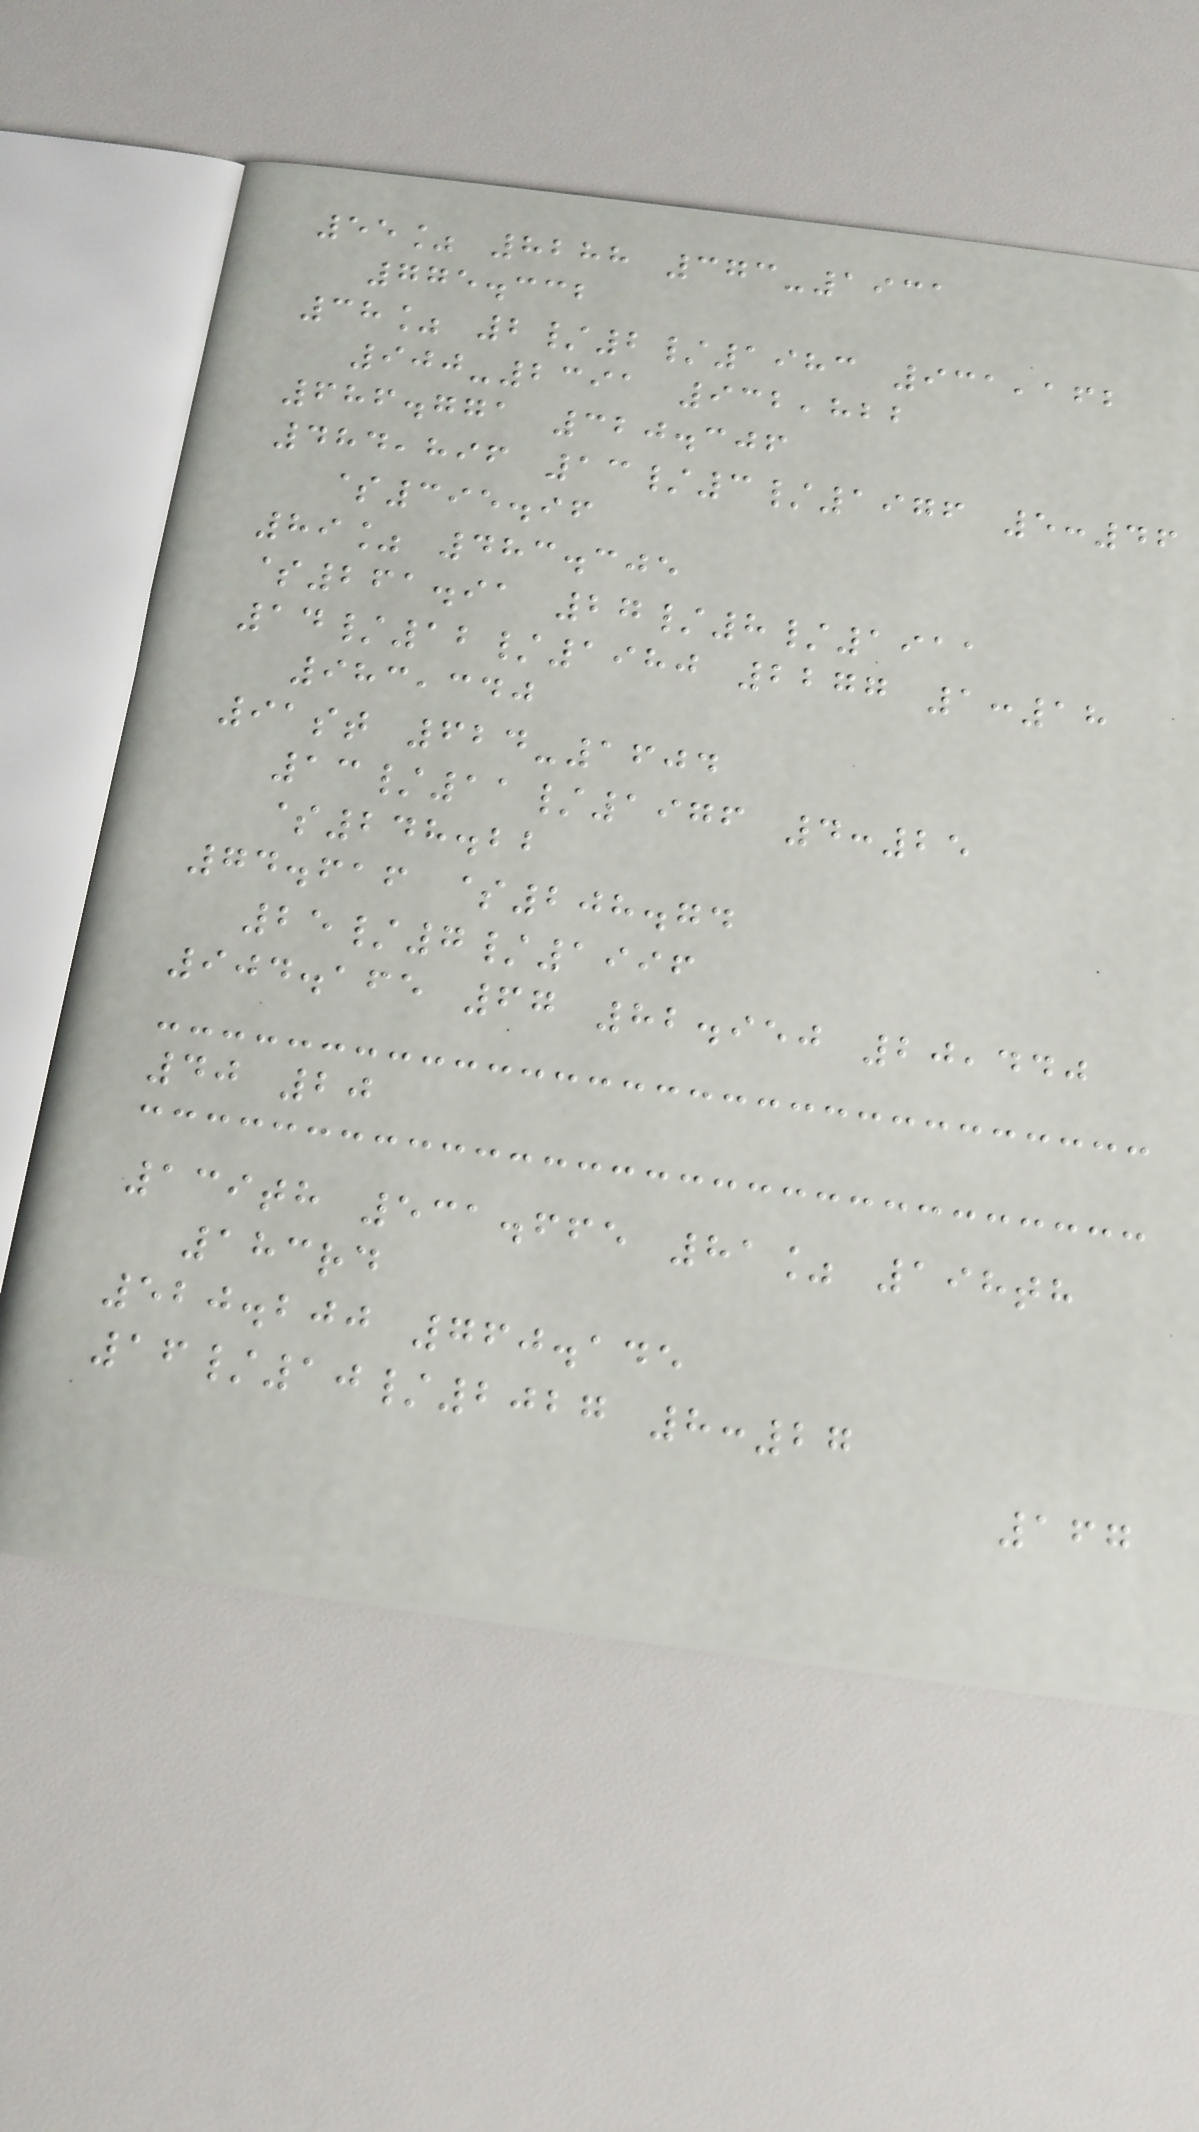55% 8288 373-1931
775.332
38% 2/2/1983 931,162
900-2391 932,822
686.771 320.306
484,896 13/3/1976 5:46
$395.96
89% 483.305
$261.91 27/8/1911
14/12/1980 2277 1:18
983,340
91st 624-1604
13/11/1976 4:25
$248.22
74.616 $208.74
25/7/1996
904.165 67 82.950 20,440
40 20
139th 531.665 81% 198th
183rd
520.200 760.145
16/10/2027 8:27
167
